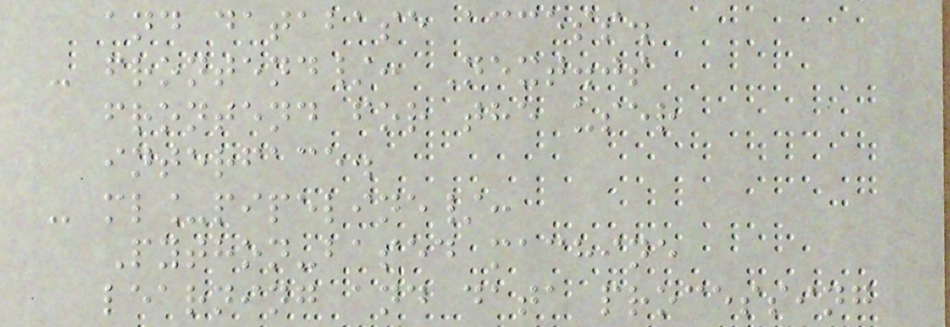and database access.
- frontend/: Next.js
frontend for the user
interface.
- ml_pipeline/:
Python-based machine
learning and data processing
